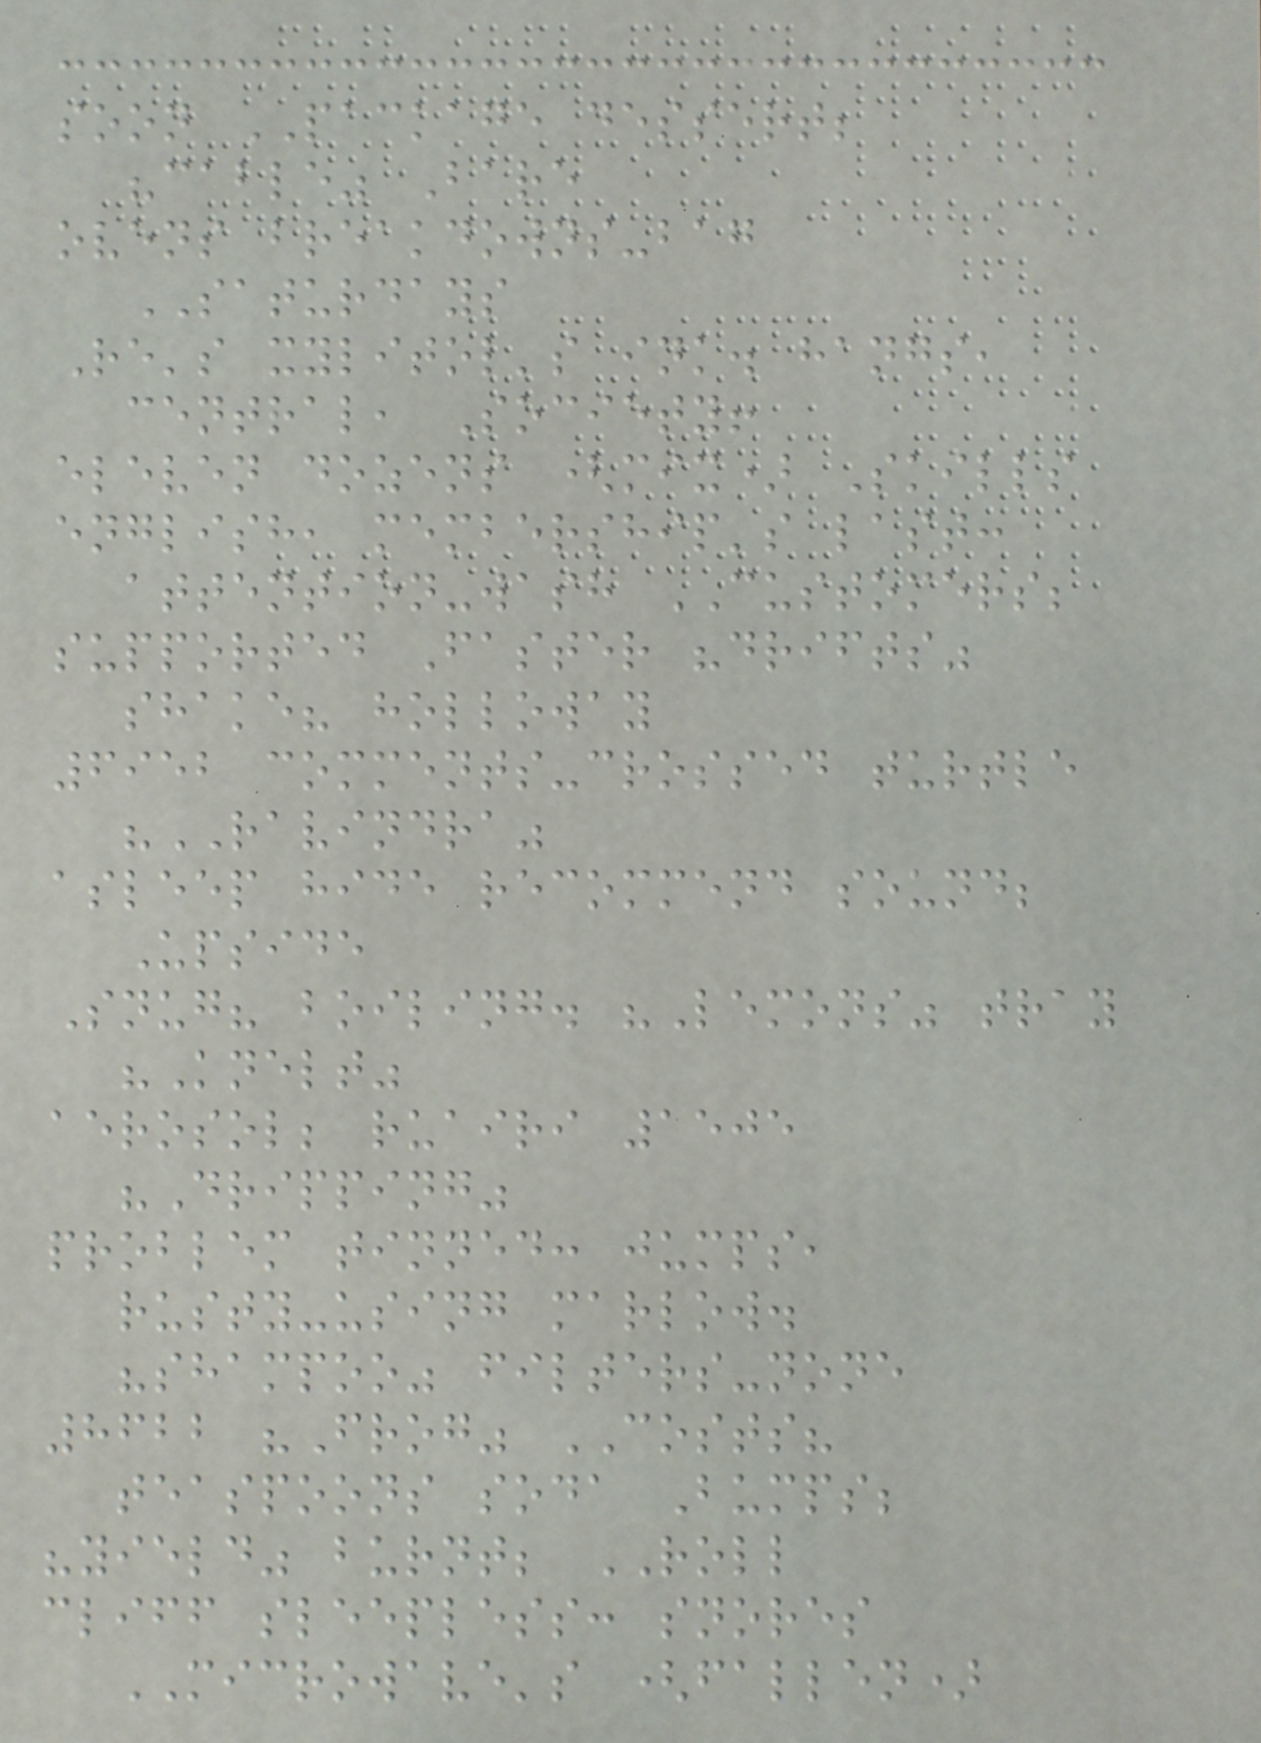soon PACKAGE dessert;
"cable" Bare
ovens breakdowns-bag
SATURDAYS
Re's xylitol's ink. hangs,
central, Society!
eleven dozens (mix) Skills
english, membership's last:
attention-wash CUSTOMERS;
supported Faster "drifts"
shake? holloway
6952 comments-crossed turtle
"RAVINDRA"
asleep hide recommend sound;
Upside
Snug? boiling. "Lemons" tray
"Knelt"
aerosol; ruairi 1505
"Dripping"
problem tinned: jumps,
rusty-using marlow.
"shampoo" filters-none
8622 "Frog" COSTS?
teaspoons soda Bumps;
"yield" burnt; ROLL
cliff sleepless: snores
MICROWAVE's (fallen)
